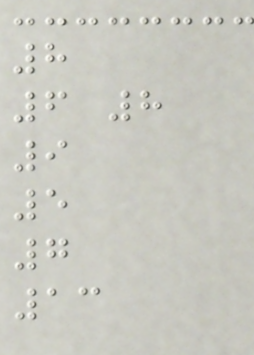8
6 8
9
5
7
13
